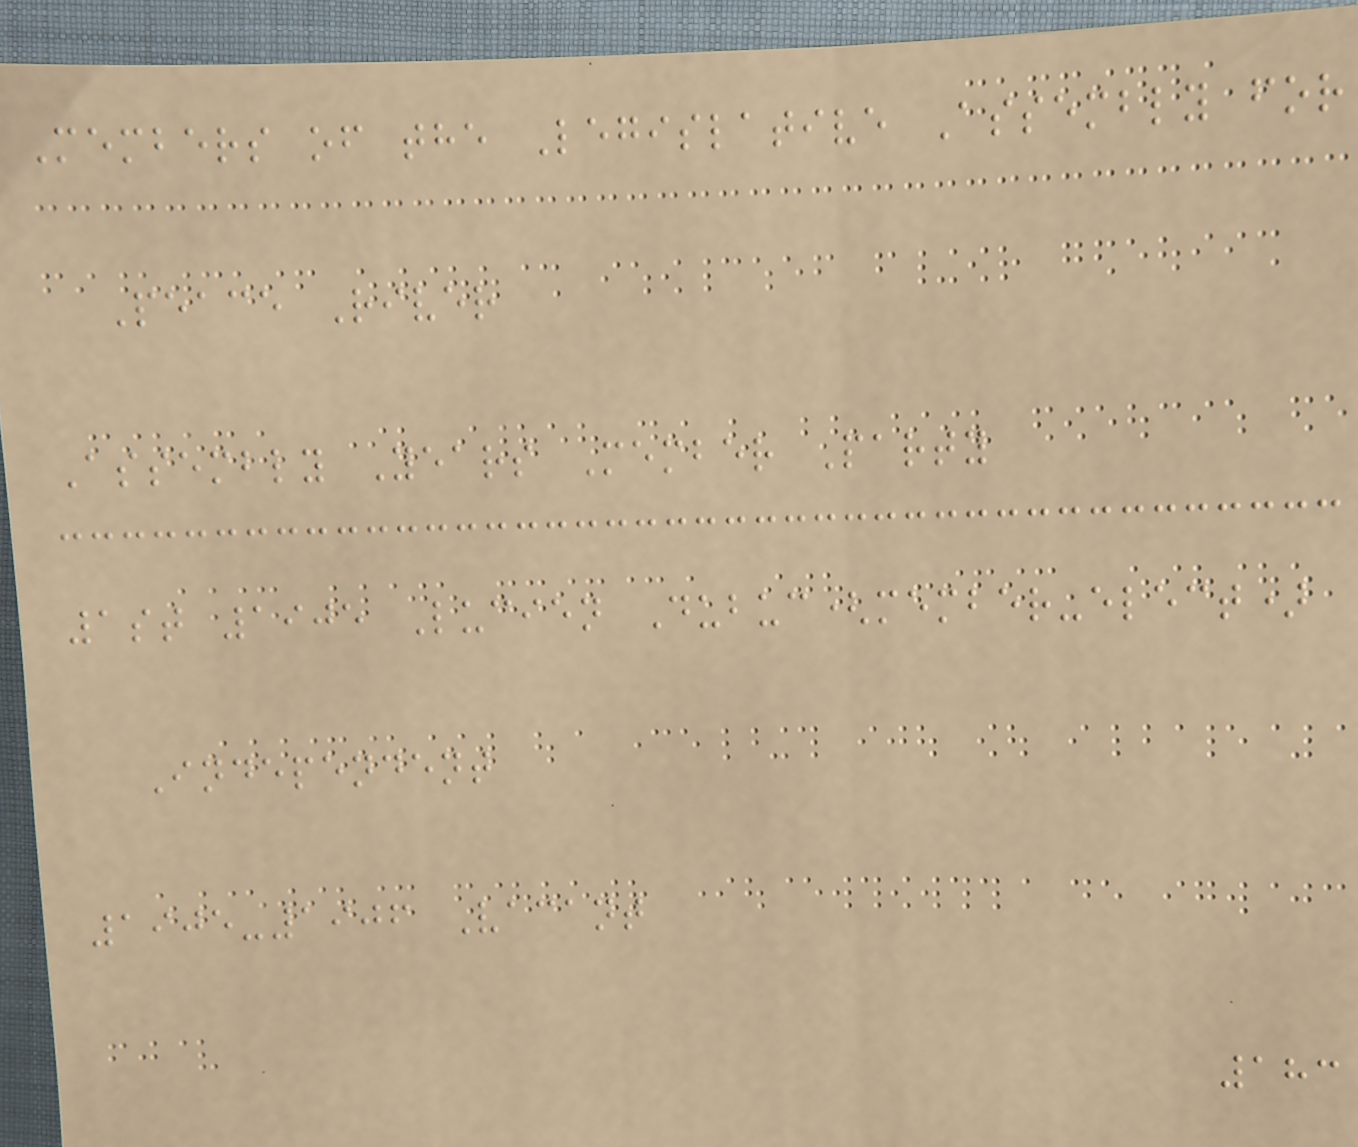Members of the Legislative Assembly for
Peace River
Assembly Years Member Party
1st 1905 Lucien Dubuc(member-elect)
Independent
1905-1906 Vacant
183
